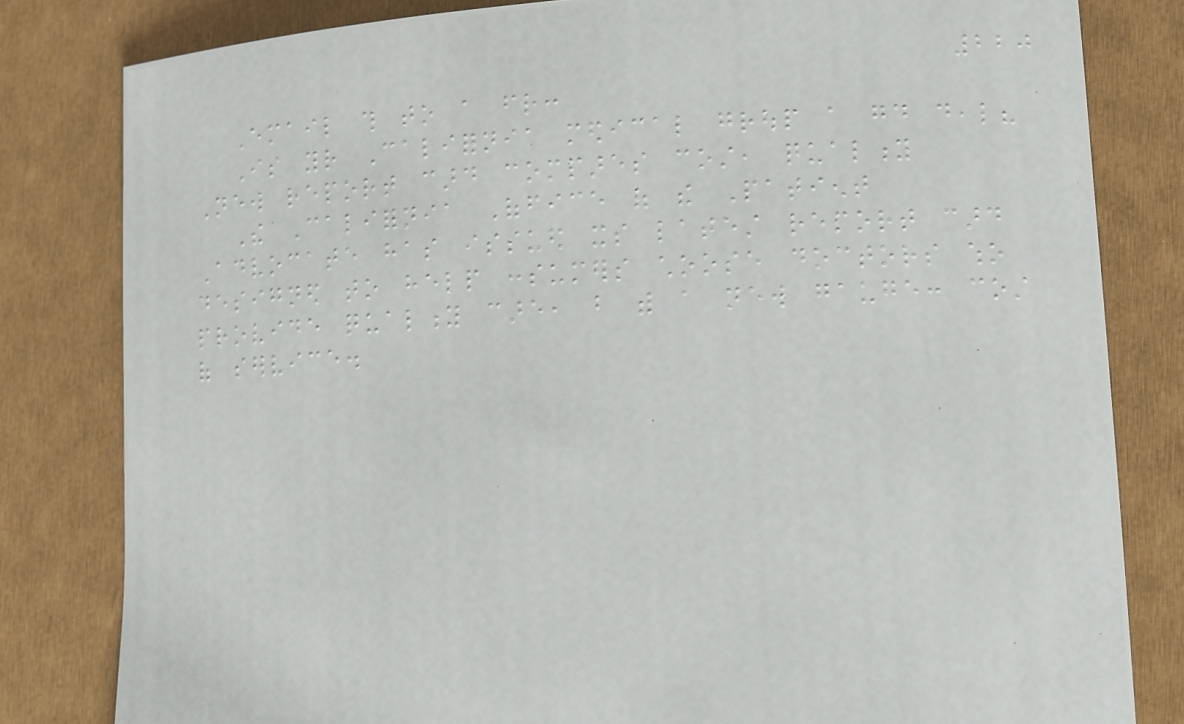220
Email this to a friend:
Is your California medical group a good deal?
New report card compares cost, quality
The California Office of the Patient
Advocate has issued its latest report card
designed to help consumers choose doctors who
provide quality care, but with a new gauge: cost
of service.
